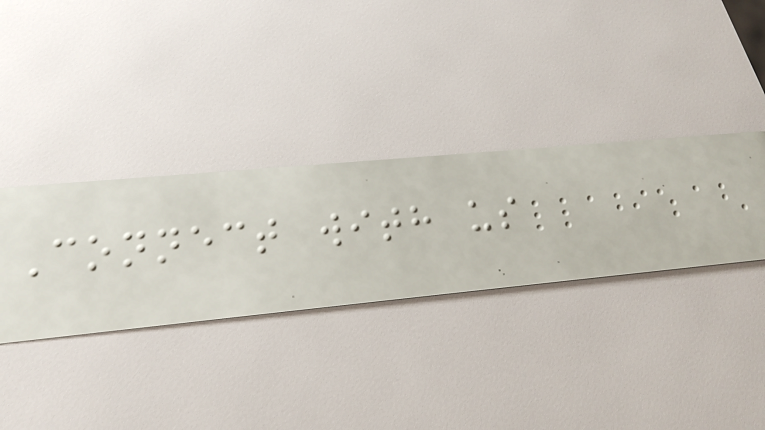Connect with us
